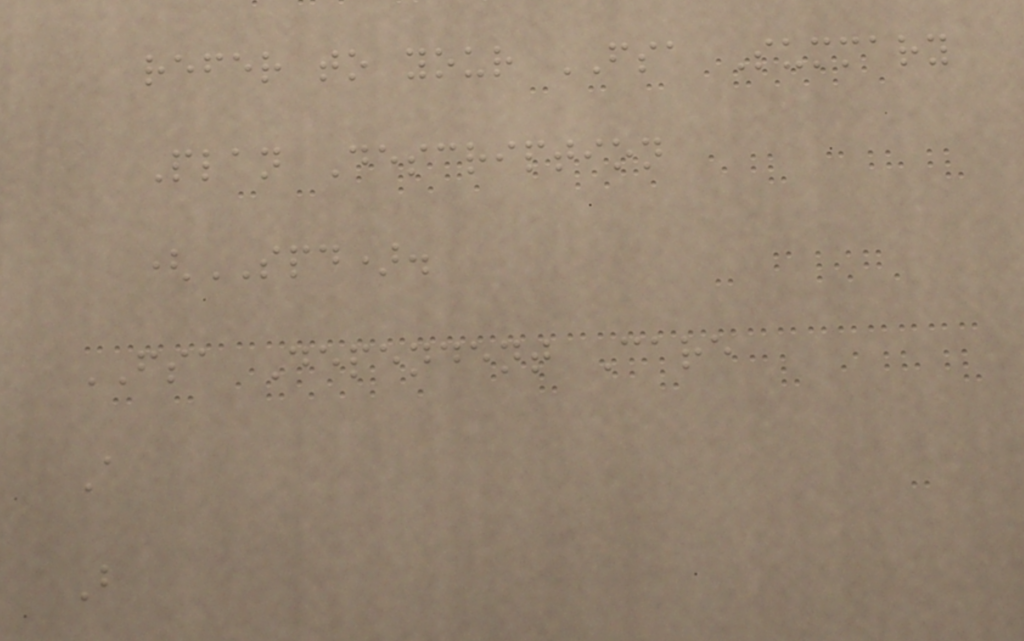refer to your FSA Summary
Plan Description
(SPD).
FSA Dependent Care
A
B
